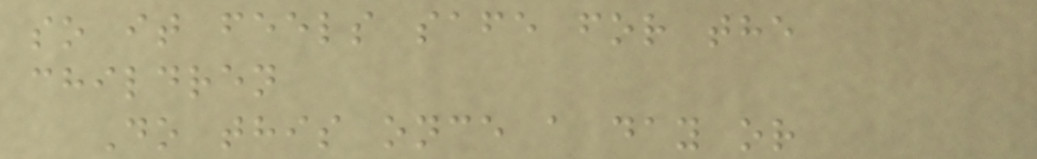so it feels safe for the
children
Do this once a day or
